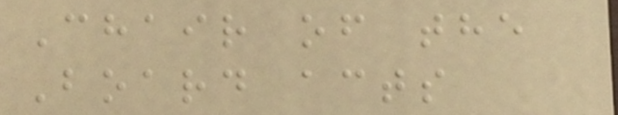Chair of the
Board acts
